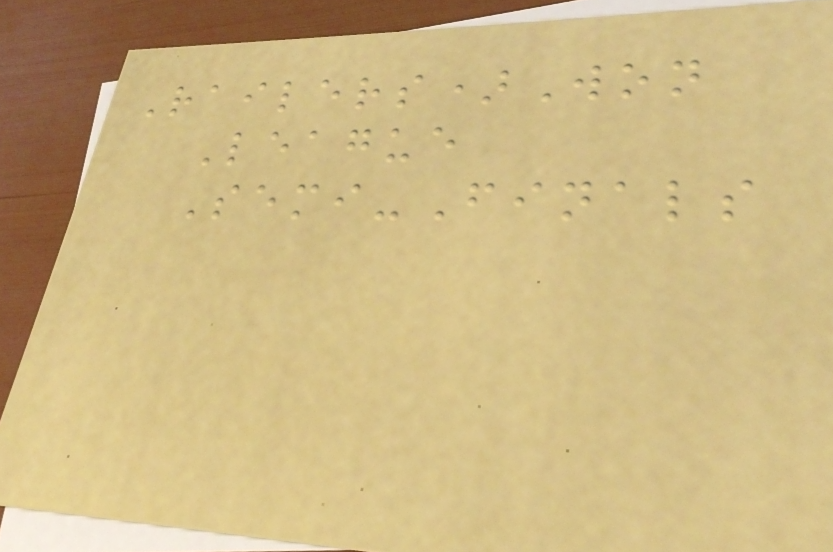Railers)Won
League
Semi-Finals
